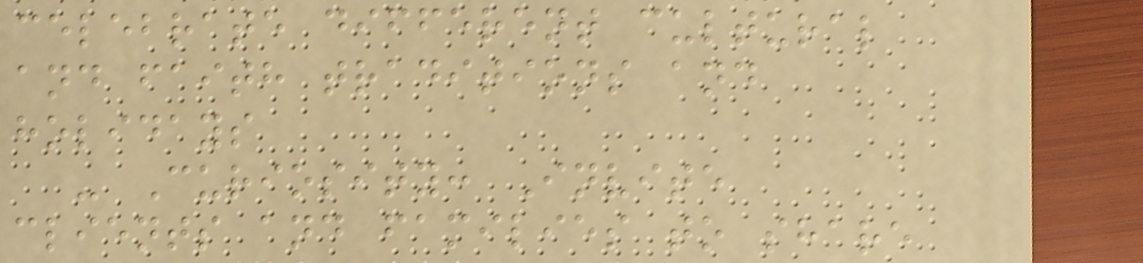celebrate different cultural
and faith traditions and
holidays
- Curiosity: Invite
clients and families to share
